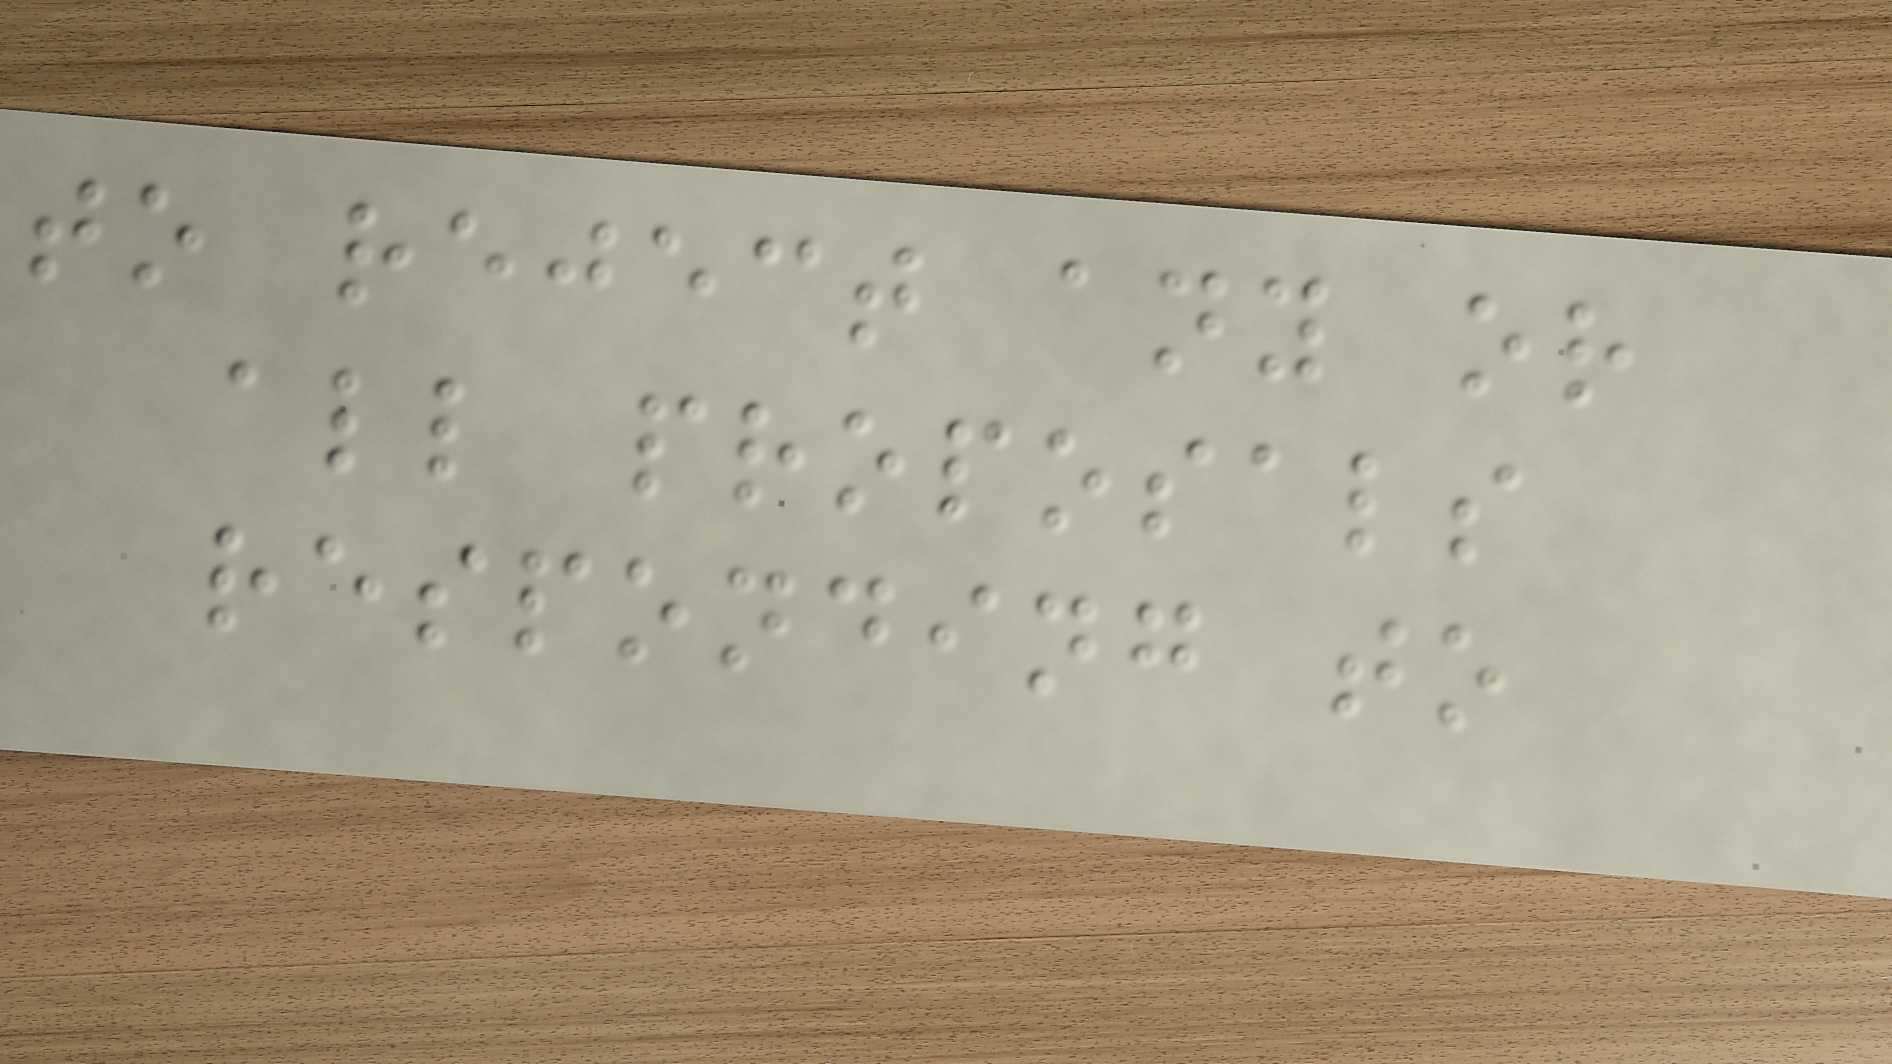to reject any or
all proposals
responding to
